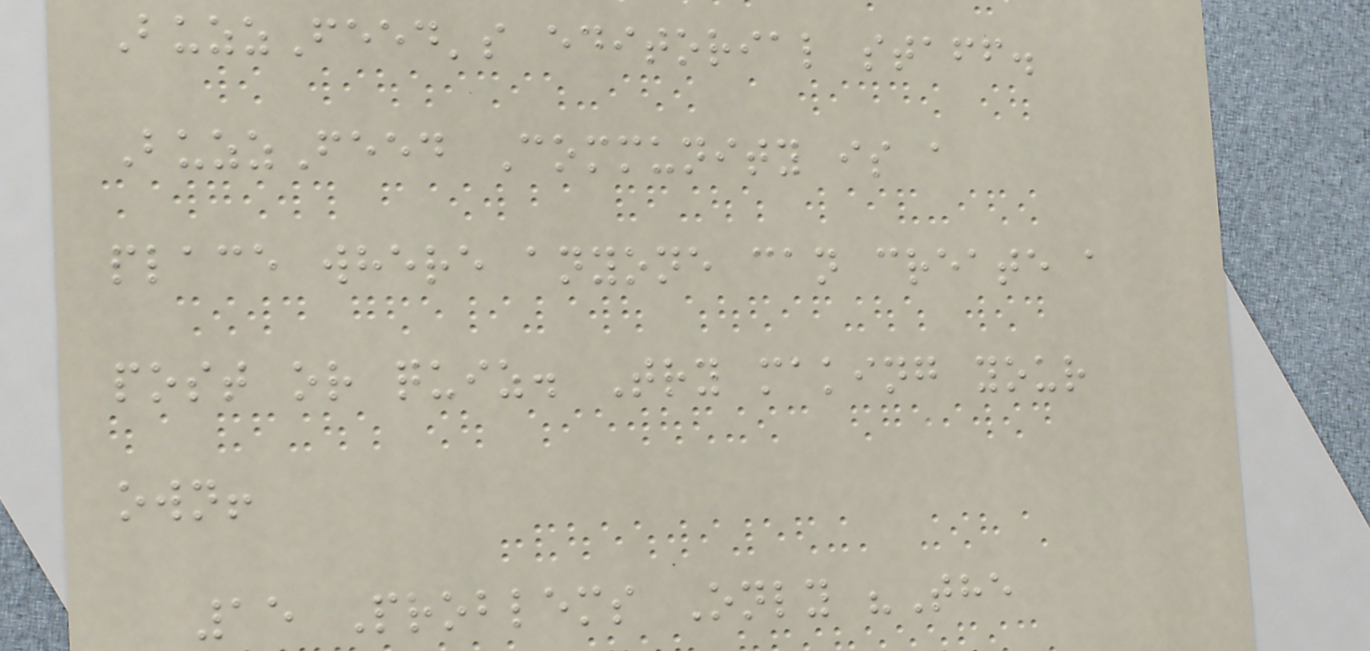BuzzFeed's editorial staff.
BuzzFeed Community is a
place where anyone can create a
post or quiz. Try making your
own!
15 Problems Only "The
